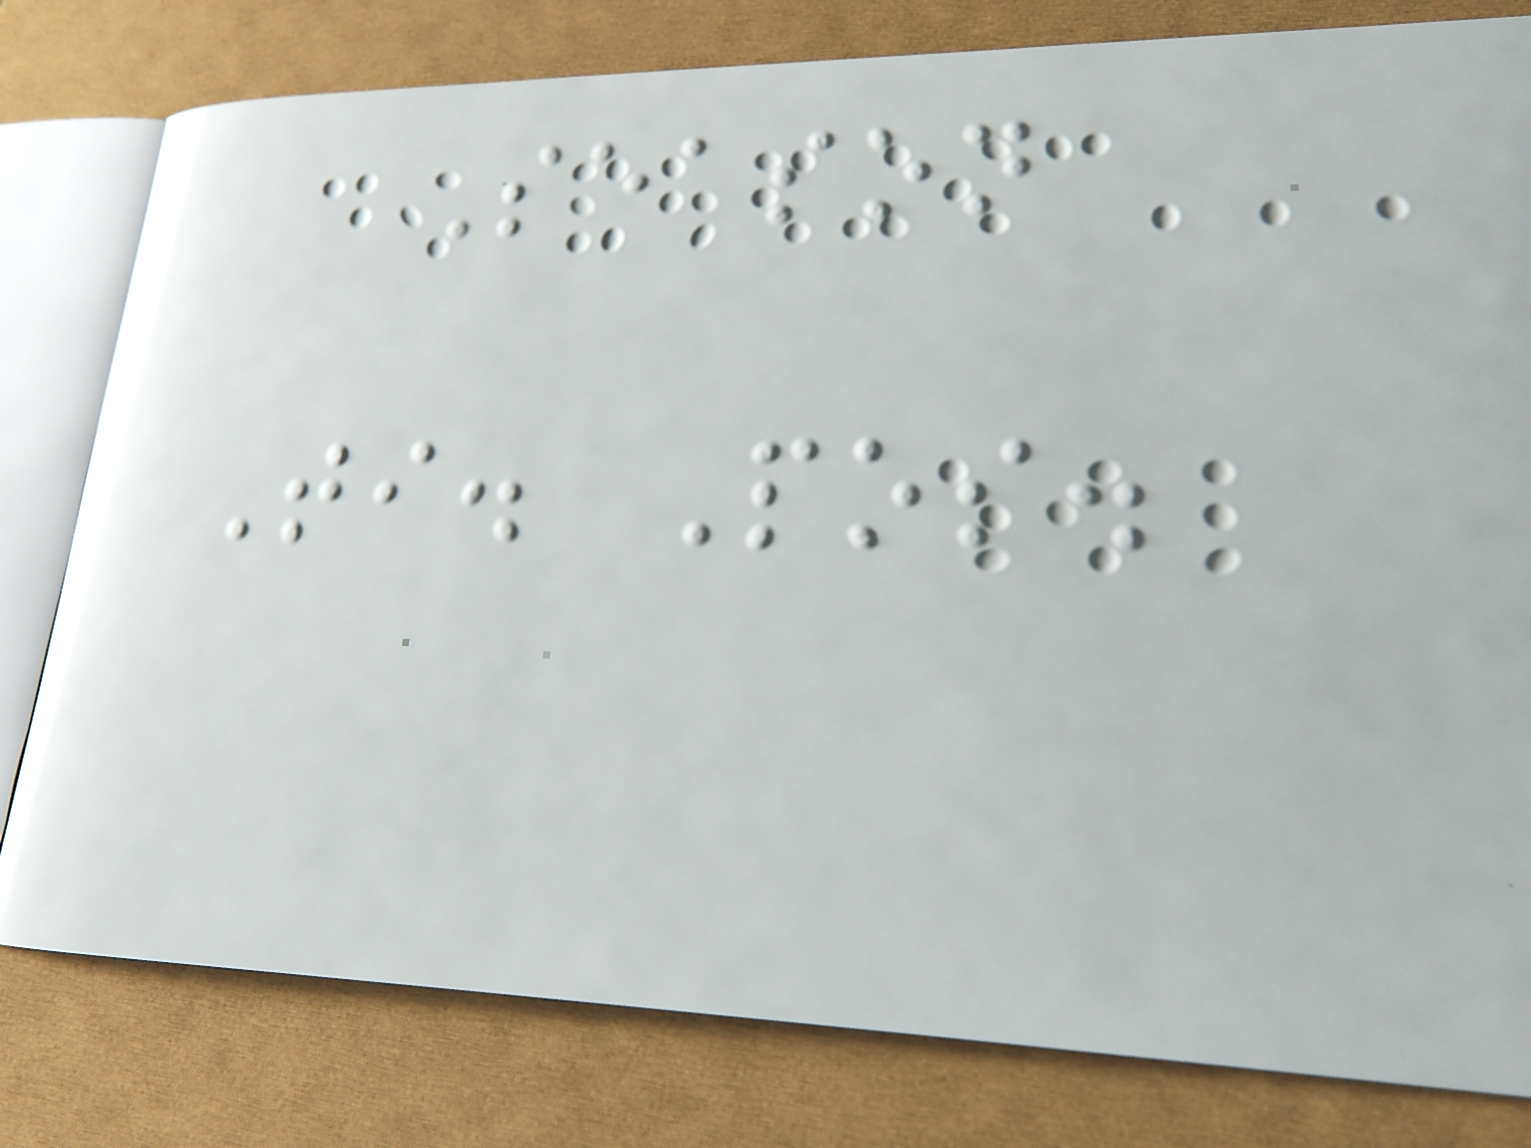Season
Ti. Pos.
